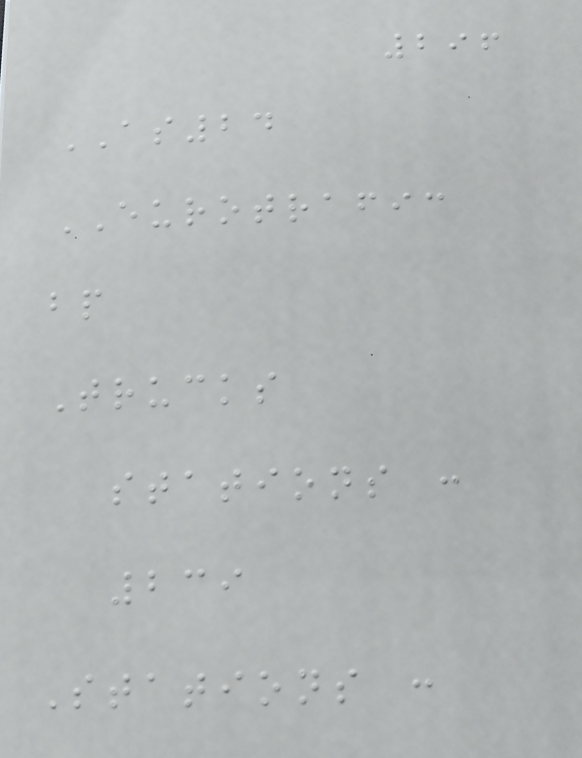296
AS24
EUROTRAFIC
bp
Trucks
stations :
239
Stations :
